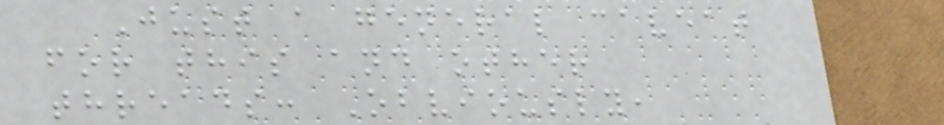Just a general caveat
for this and other
threads: Obviously,
